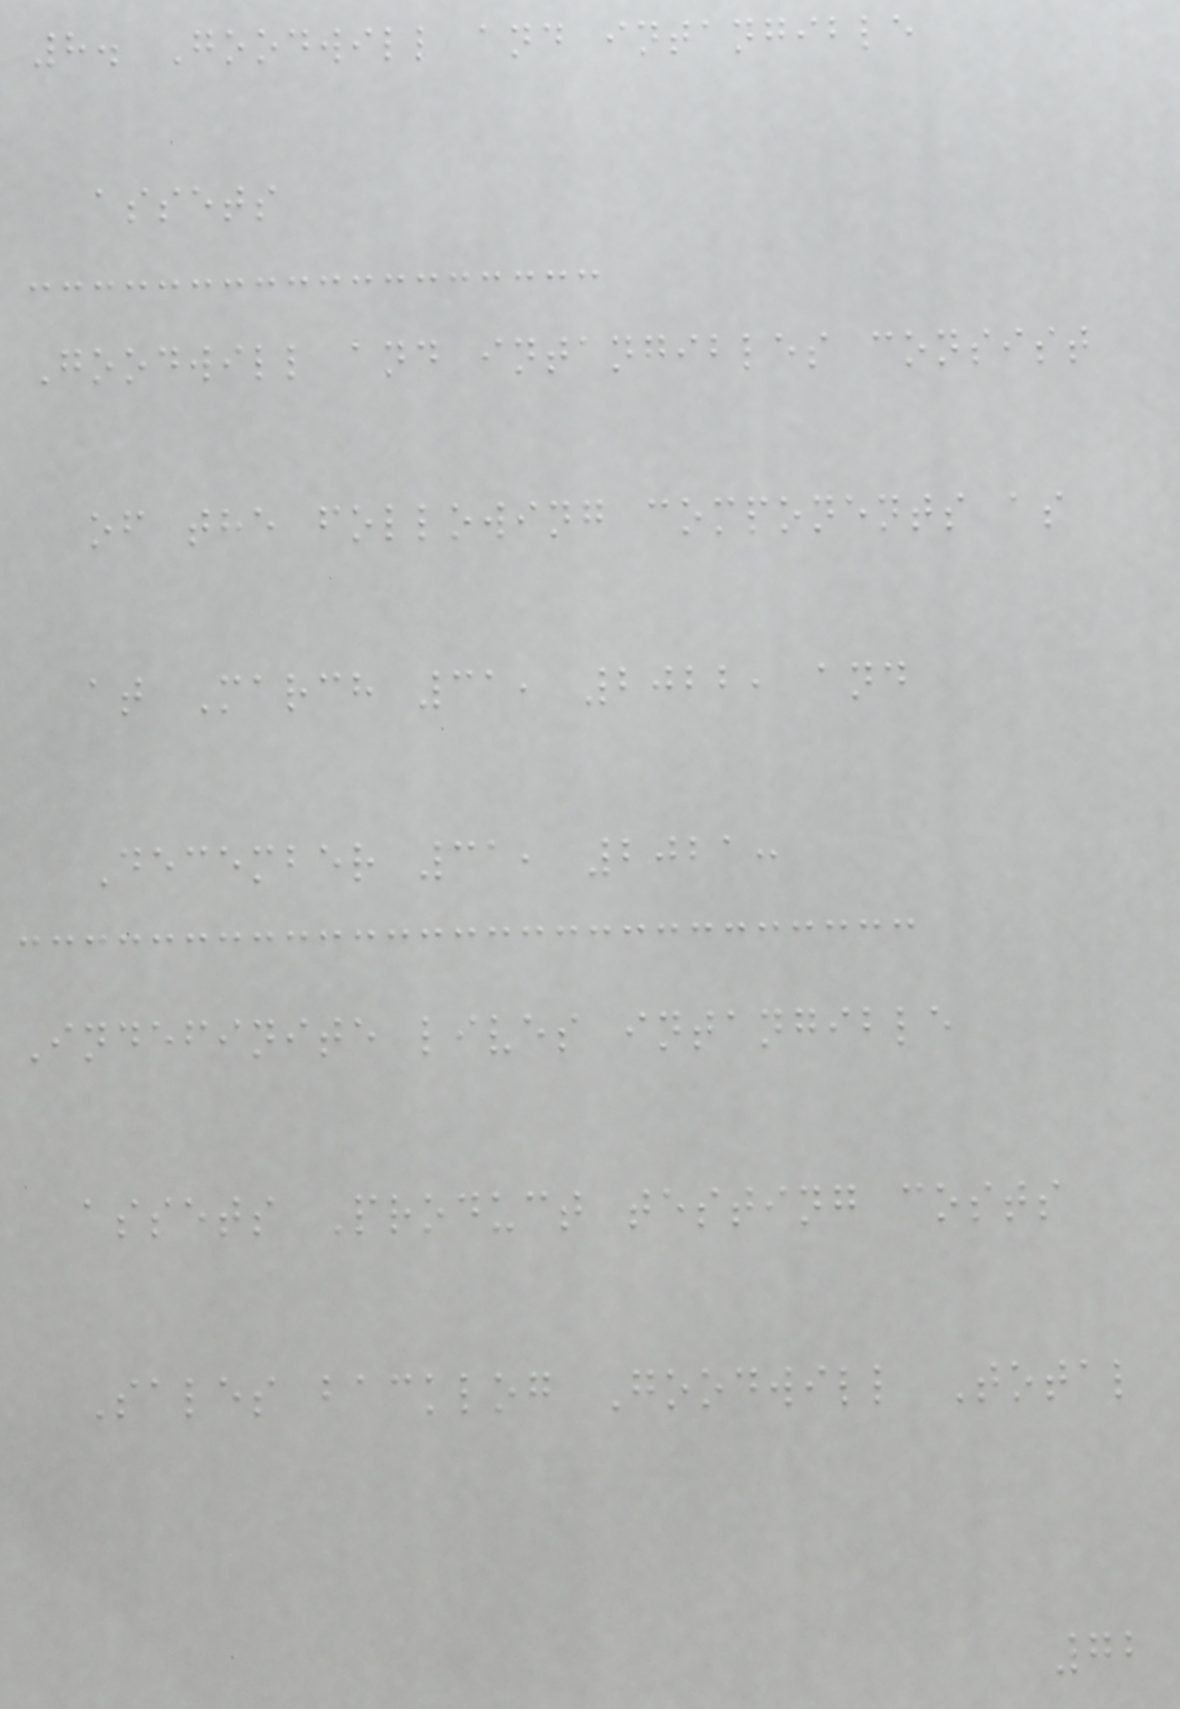8. Goodwill and intangible
assets
Goodwill and intangibles consist
of the following components as
at March 31, 2022, and
December 31, 2021:
Indefinite lives intangible
assets Product testing costs
Sales backlog Goodwill Total
72
